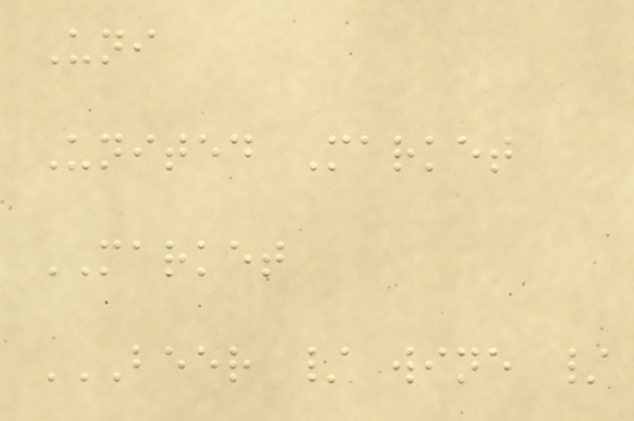Uni
United Market
MARKET
BEER / WINE /
